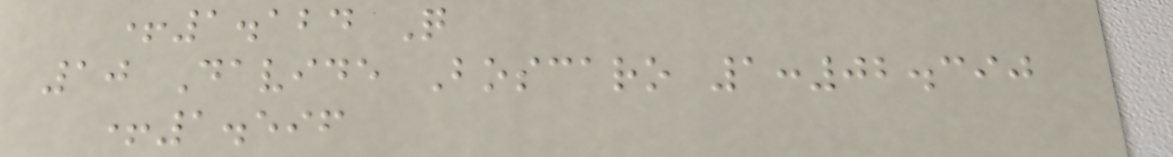+1.124 Q
10 Davide Boscaro 1:02.390
+1.596
